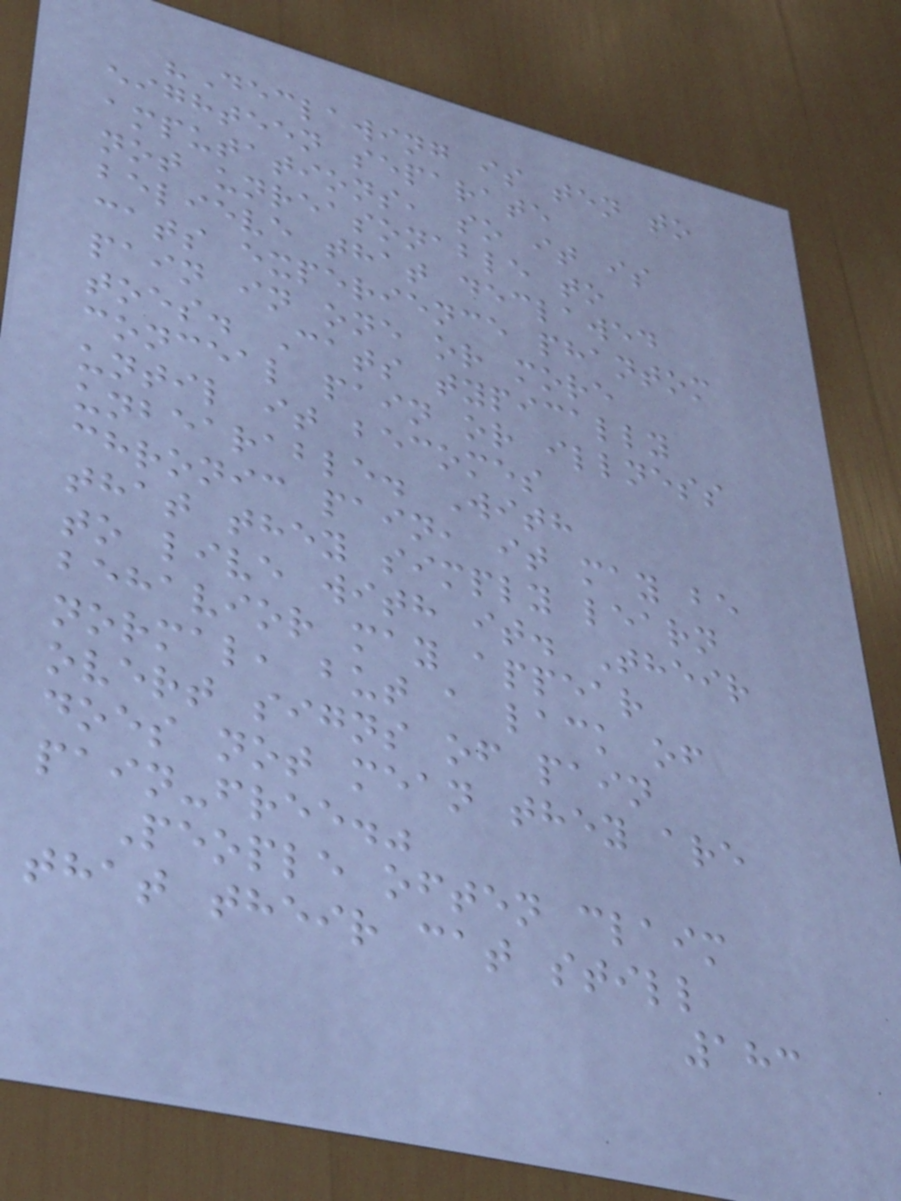"Declawing is ten to
eighteen separate
amputations, so it is
not unreasonable to
believe that declawed
cats experience phantom
pain in one or more
toes. Cats typically
conceal pain or illness
until it becomes
unbearable. With
chronic pain, it may be
that they simply learn
to live with it. Their
behavior may appear
normal, but a lack of
overt signs of pain
does not mean they are
pain-free."
People often claim
that their cat still
183
